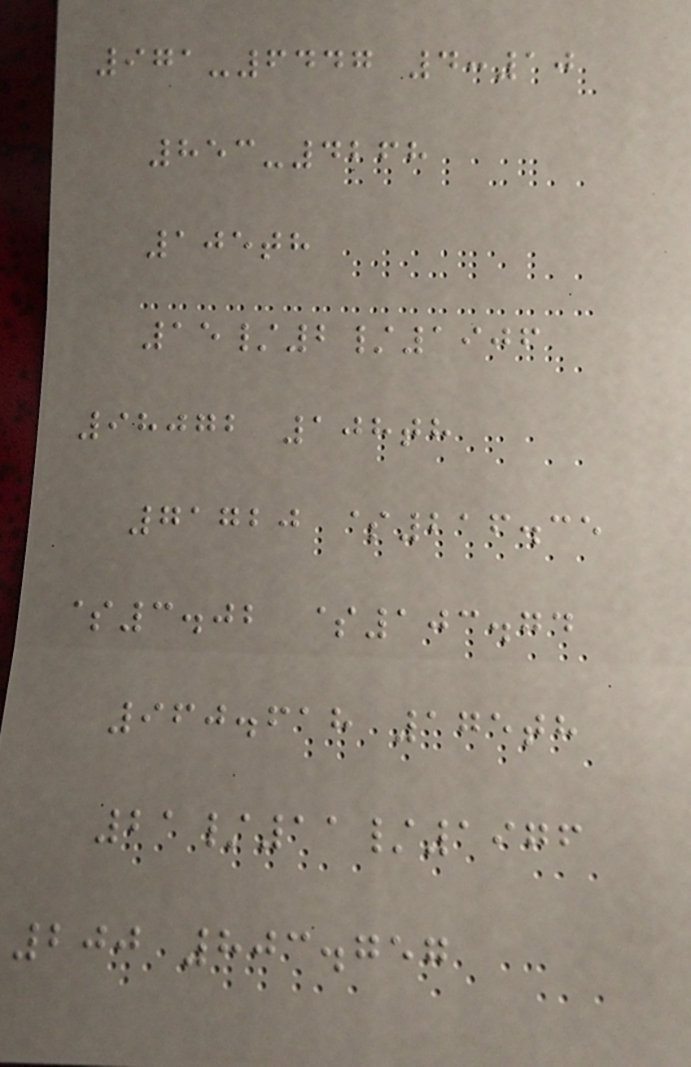971-6447 4:10
853-4268
105th
15/2/1906
98072 108th
71720 $216.35
$3.02 $103.74
960.618 175th
21/11/1976
200 803.757
